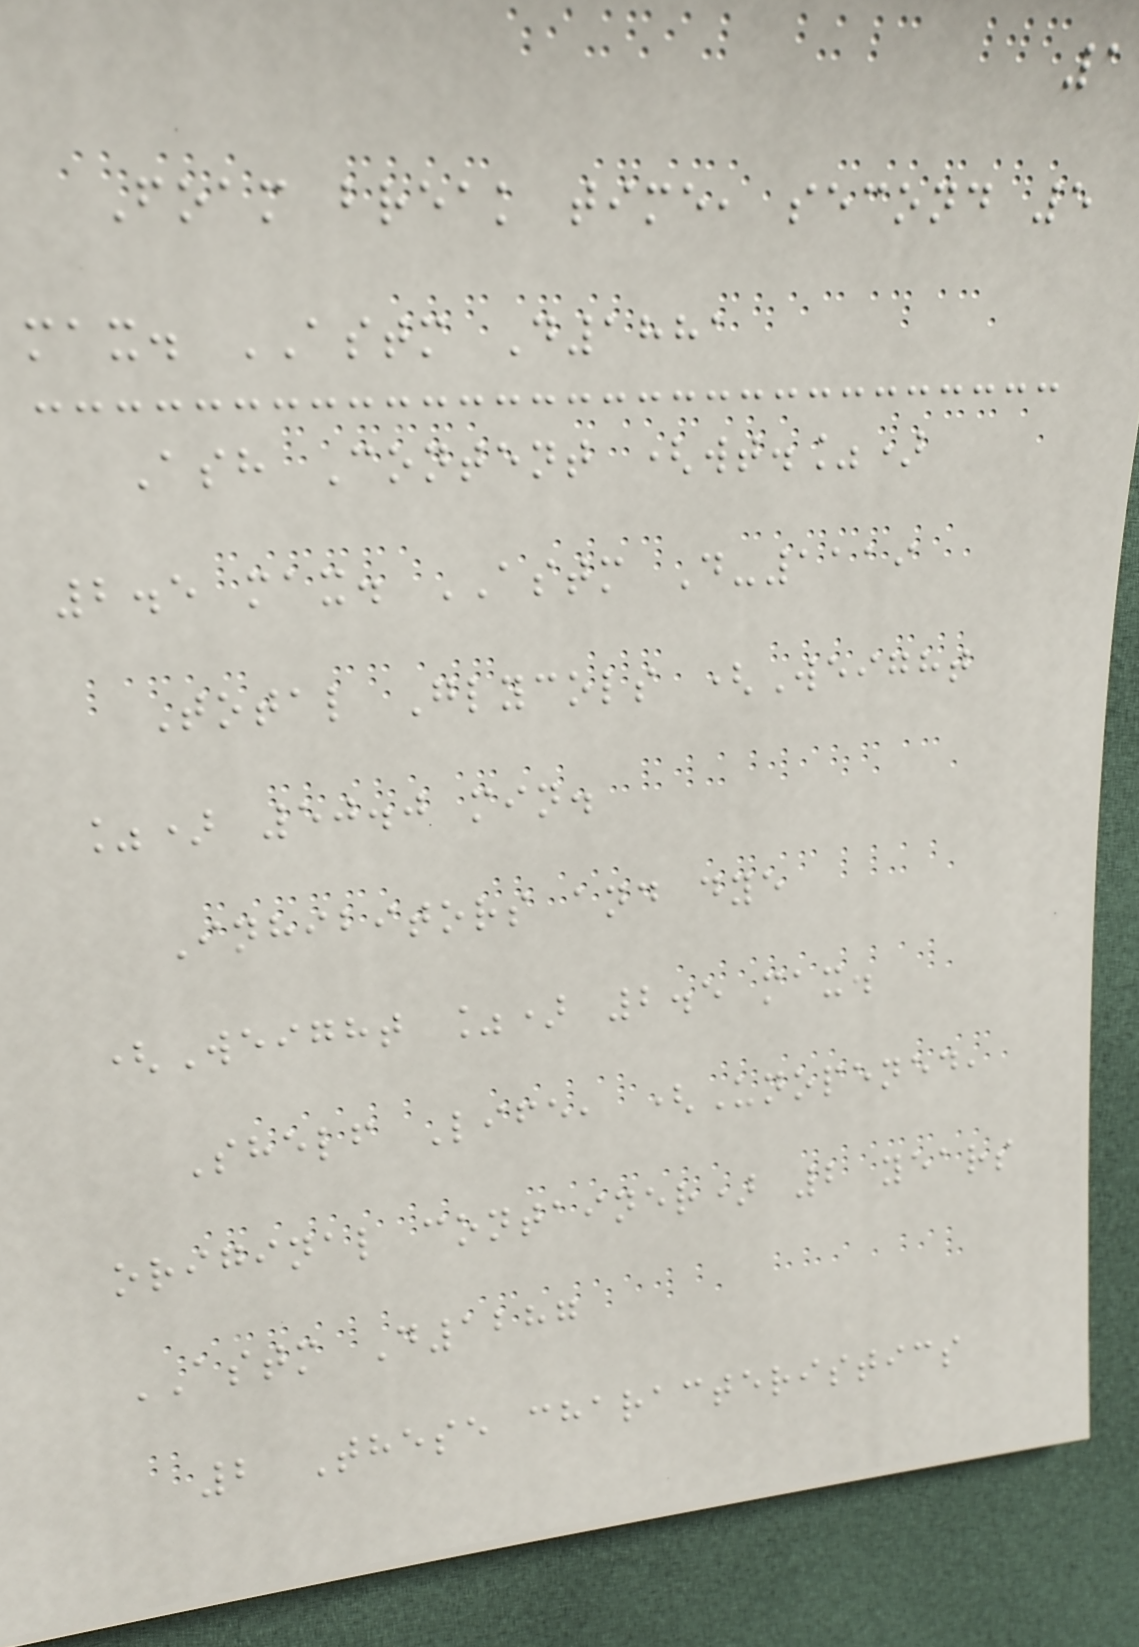1
Foam break time, second 5
max. ASTM D1881
Ash Content (wt.%)
2.5 max. ASTM D-1119
Total Glycols (Weight
%) 50.0 min.
Inhibitors and dye
(Weight %) 2.5 max.
Shelf Life, (Unopened,
original container) 2 years
ASTM D1287
2 These characteristics
